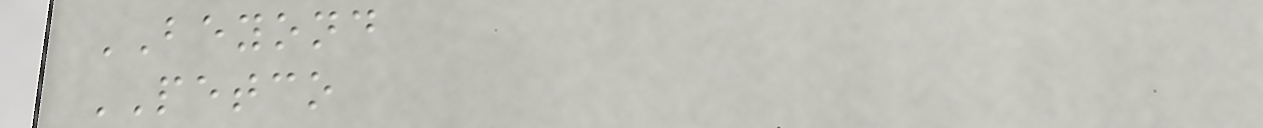BEYOND
PETCO
